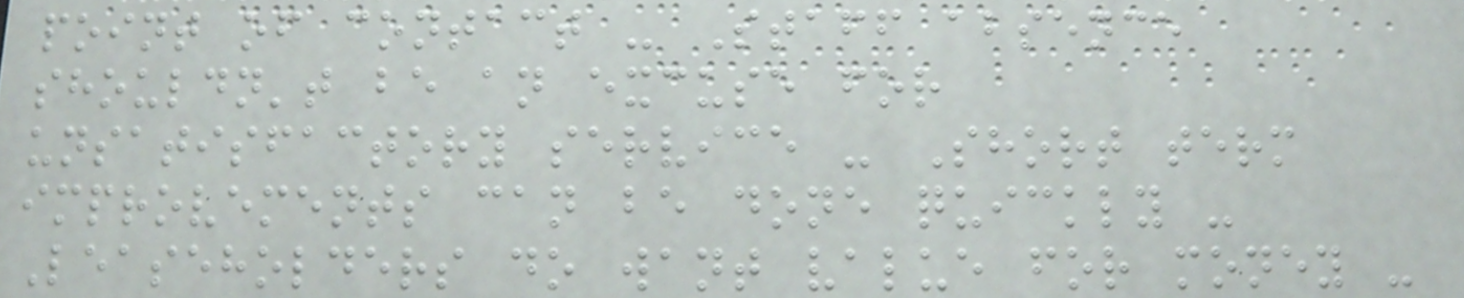point of contact - Staff absence
shouldn't be an excuse for
unsatisfactory service - Short term
improvements can be done quickly -
Leaseholders do want value for money -
